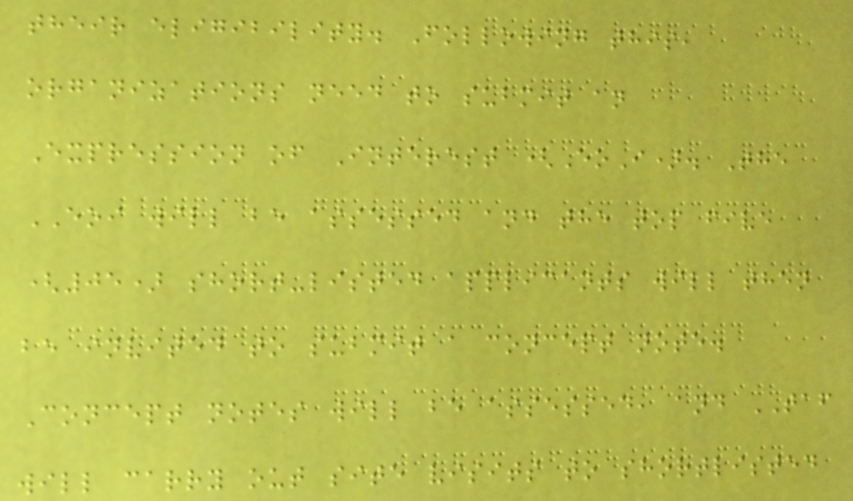their eligibility. Following this,
organizations need to submit an
Expression of Interest (EoI). The
EOI will be assessed and the top five
(05) short-listed applicants will then
be invited to submit a concept note.
Concept notes will be assessed, and TAF
will carry out site visits to shortlisted
